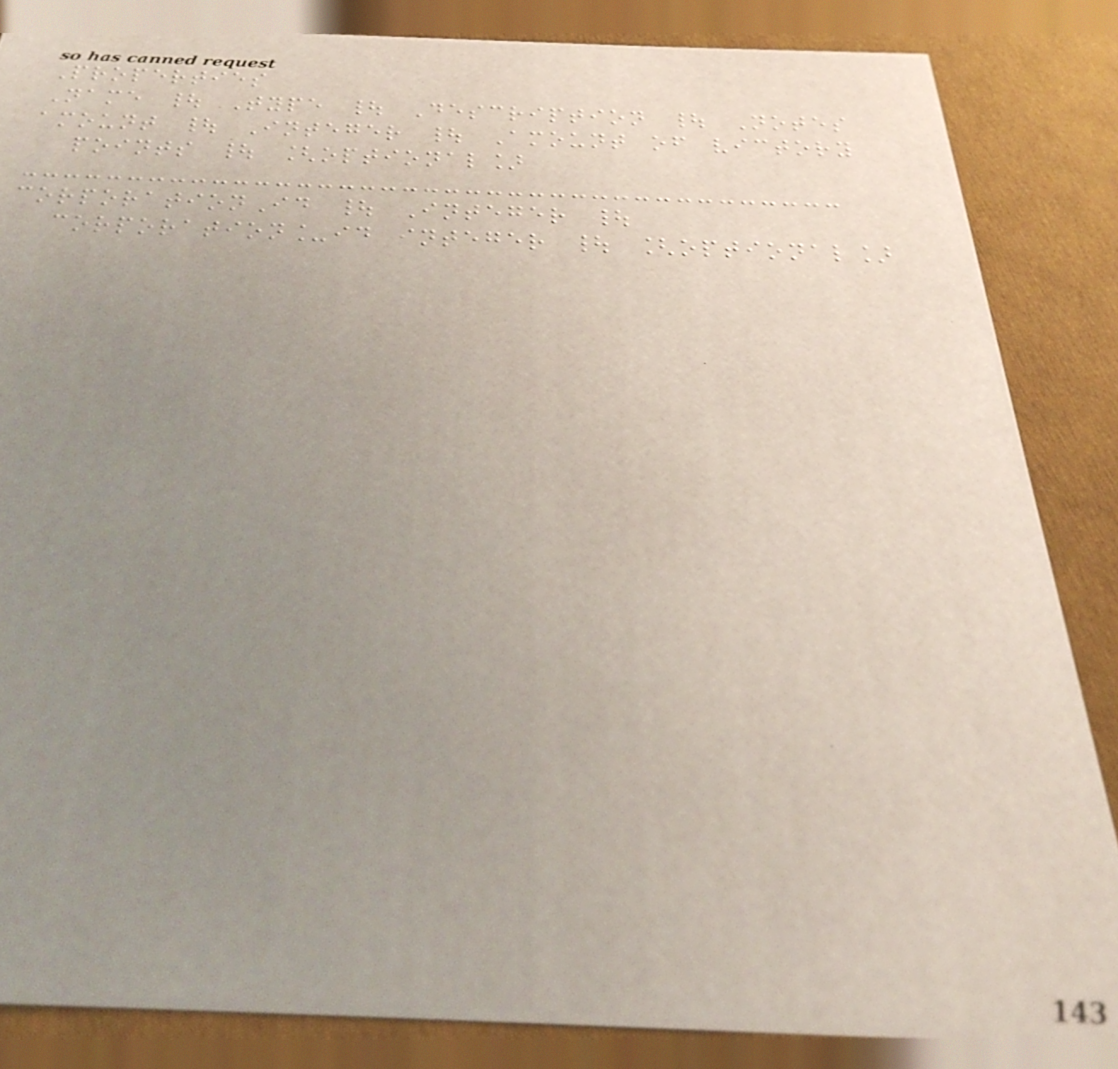Properties
Name | Type | Description | Notes
amount | Integer | Amount of victory
points | [optional]
corporationId | Integer |
corporation_id integer | [optional]
